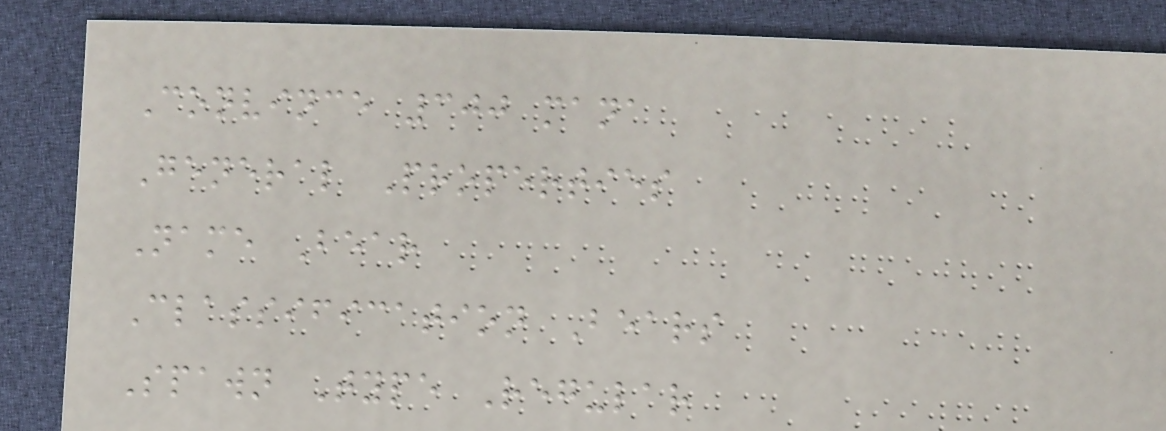Convince 300 mana
General Properties
Name Bear
Classification Bears
Spawn Type Regular
